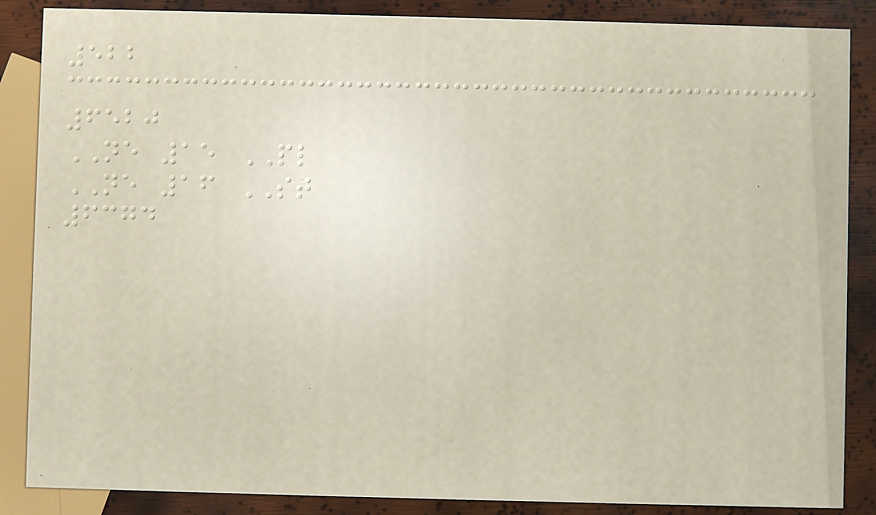522
6520
NE 15 PL
NE 16 ST
6374
